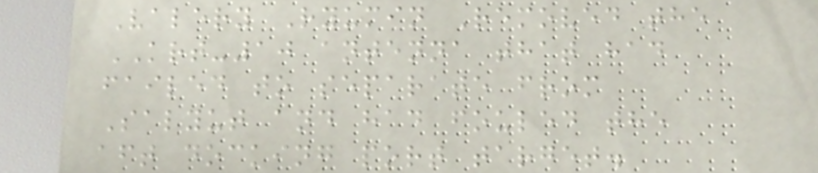Valery Ryumin Removed the
KRT-10 antenna that had
failed to separate from
Salyut and had fouled the
aft docking port target.
